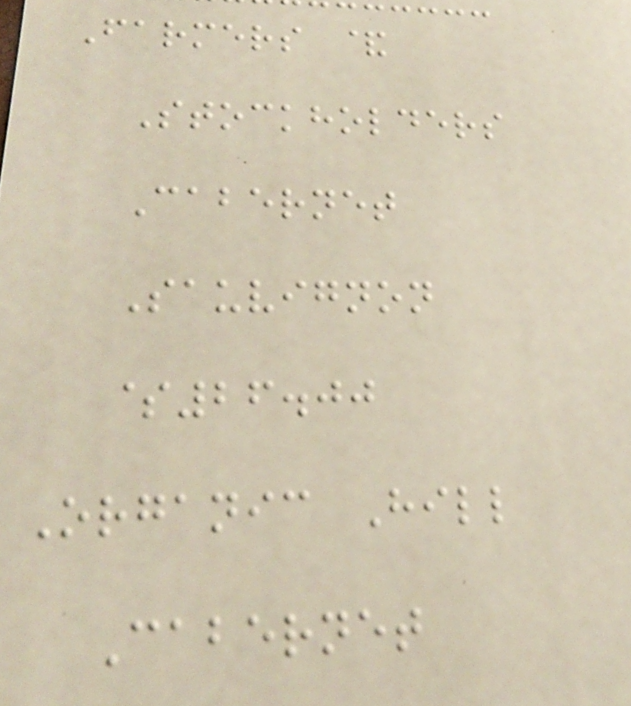Farmers &
Stockholders
Cabernet
Sauvignon
$26.00
Organic Hill
Cabernet
